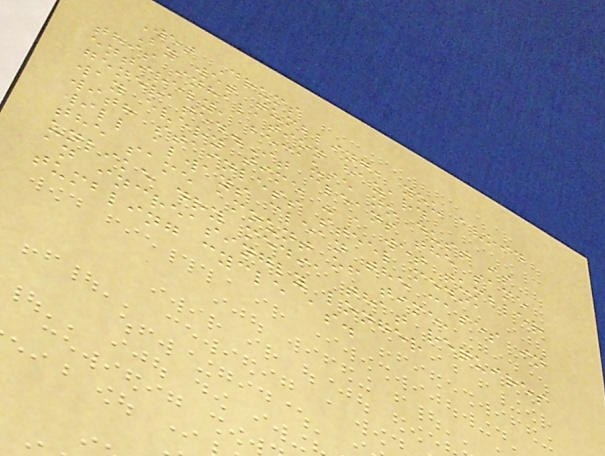Wet Drums
By wet tumbling, you avoid
this inhalation hazard
entirely, because no dust is
generated.It cleans the same
way every time - a wet tumbler
with stainless steel media
will always clean the cases in
the same amount of time,
unlike dry media that requires
an increasingly longer
tumbling cycle as.
